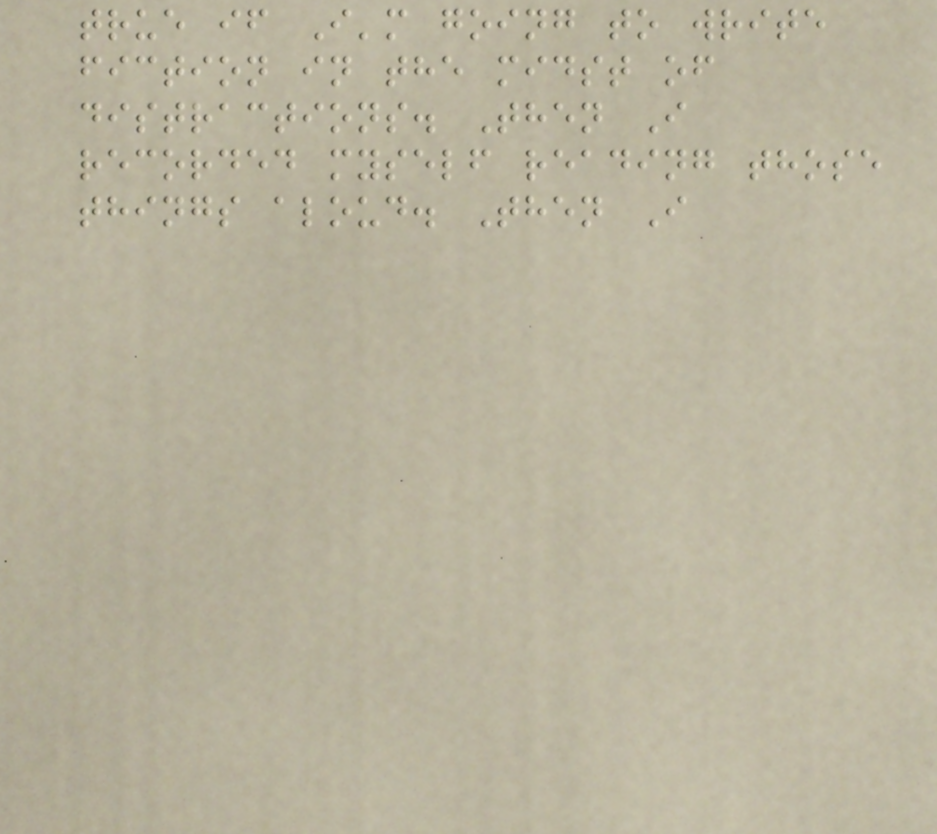true if I'm going to write
fiction in the midst of
distractions. Then I
recorded myself reading those
things aloud. Then I
